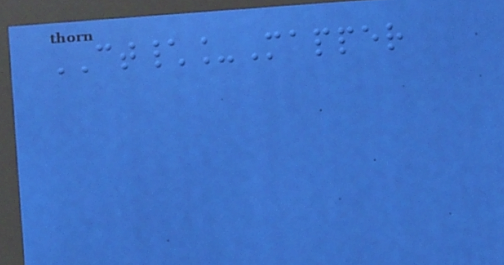CT\_Mapper
